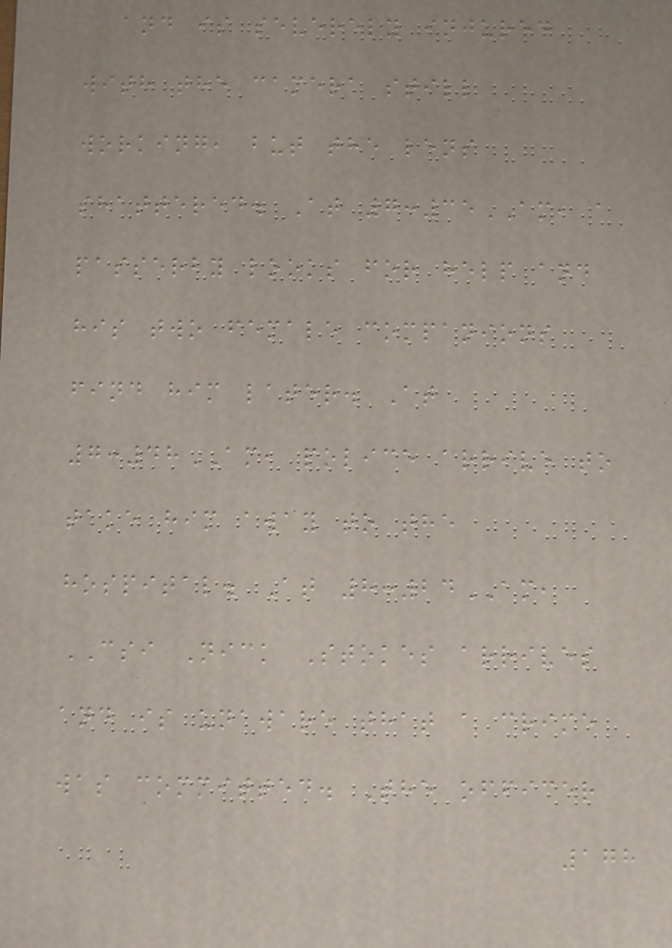and is severely injured
with the camera still
working, but the lens
shattered. At 7:35AM, a
passerby looks for help and
his two female companions
find him later. At
7:48AM, police arrive to
take him away to the
hospital. At 8:24AM,
CSI Nick Stokes arrives
and is unaware that a crime
was committed. The officer
178
